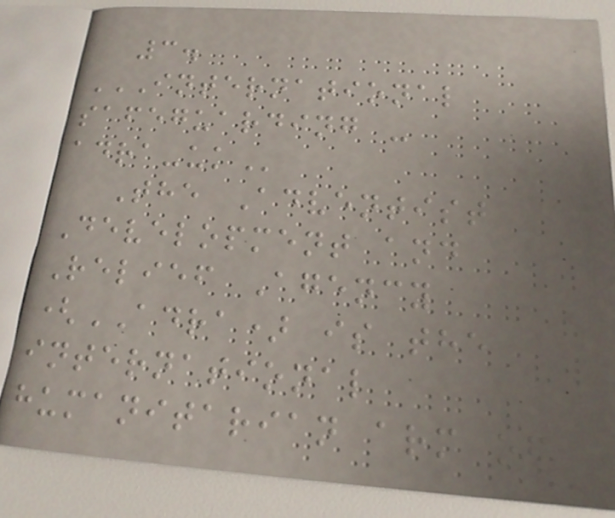3.
INTERNATIONAL
SAFEGUARDING -
ADRA-UK
The Adventist
Development and
Relief Agency
(ADRA) is the
international
humanitarian arm of
